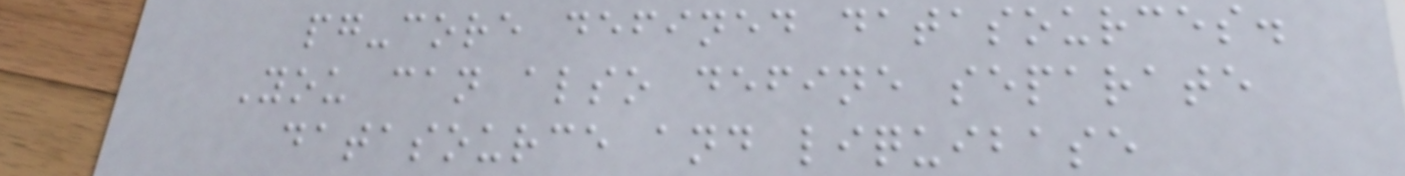pg-core defined datasources.
You can also define separate
datasource and liquibase
